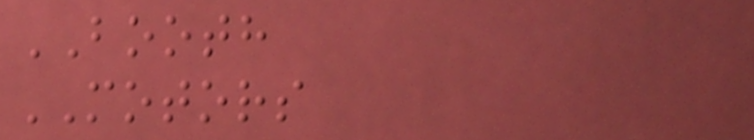BOOTH
MOTORS
